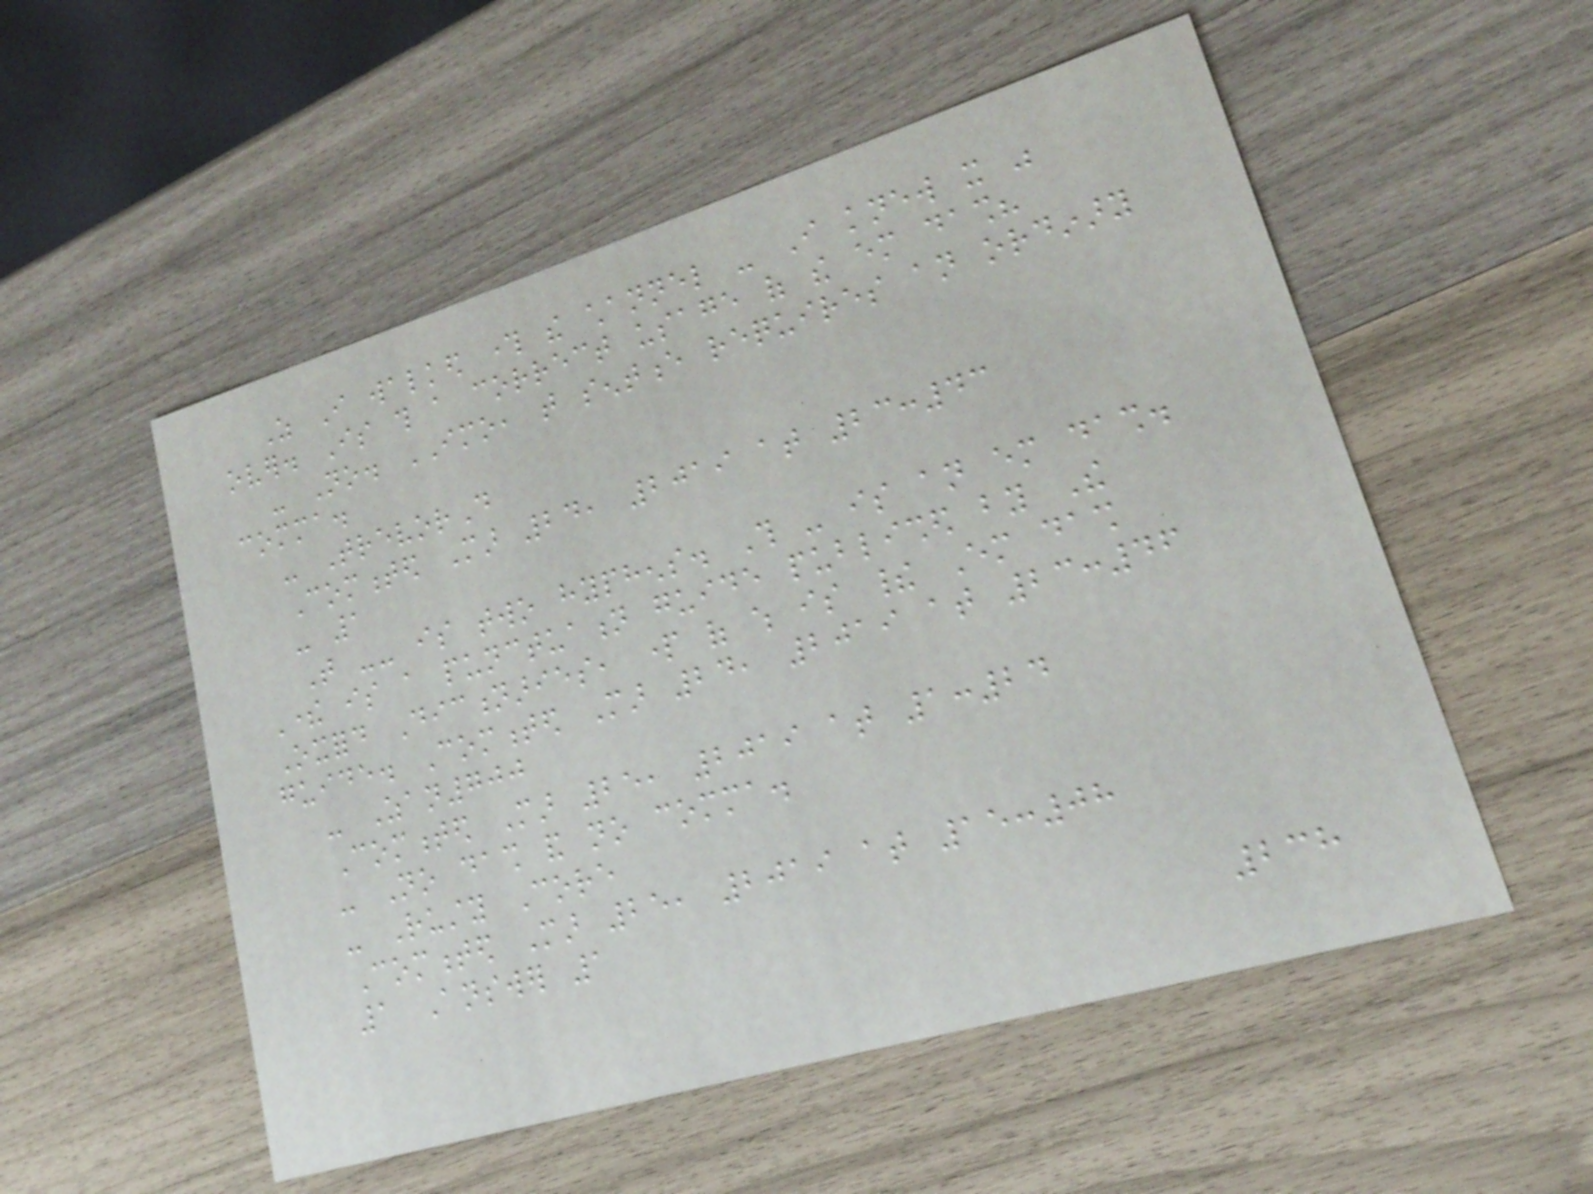As I walked through the channel - I knew it was
over. Is this a correct usage of the em dash?
- No. IMO, that sentence requires an ordinary
comma.
- TrevorD
Commented Mar 24, 2019 at 23:43
- 1
That -- is two hyphens. This - is an em dash.
There is a punctuation guide published by The
Oxford Dictionaries, part of which is their Em dash
guide. Commented Mar 24, 2019 at 23:46
- Zan700
Commented Mar 25, 2019 at 1:24
- No dash and no comma.
- Rusty Core
Commented Mar 25, 2019 at 15:08
1 Answer 1
238
